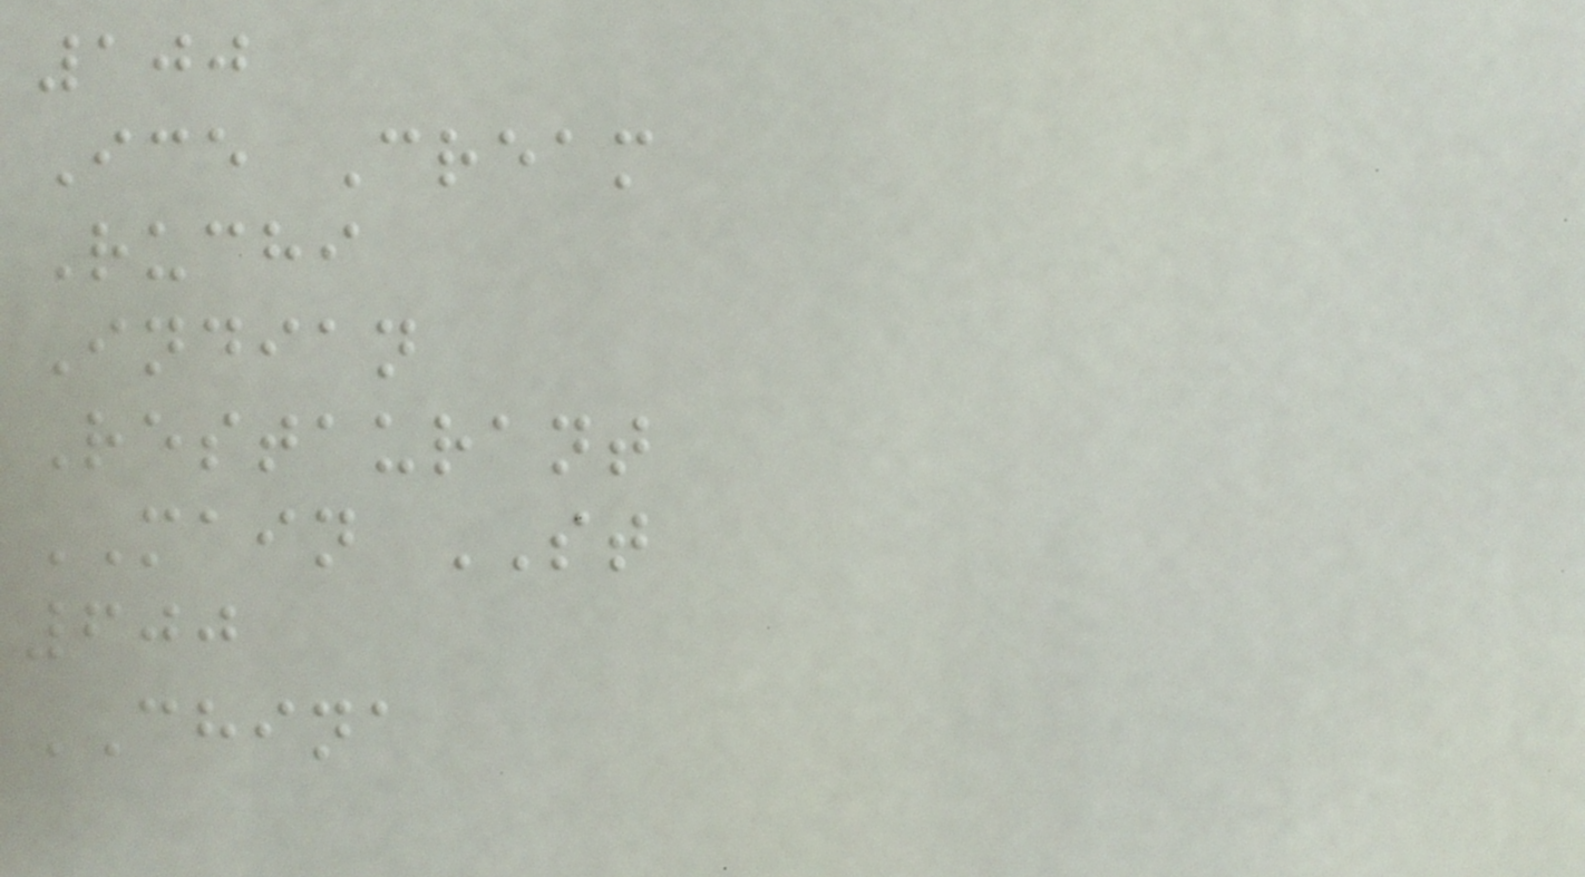100
Ice Cream
Ruchi
Indian
Restaurant
MAIN ST
600
CHINA
